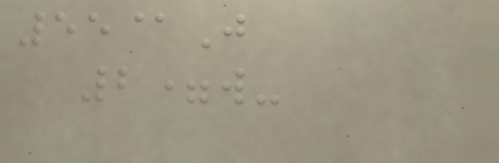55@J
2=w-
